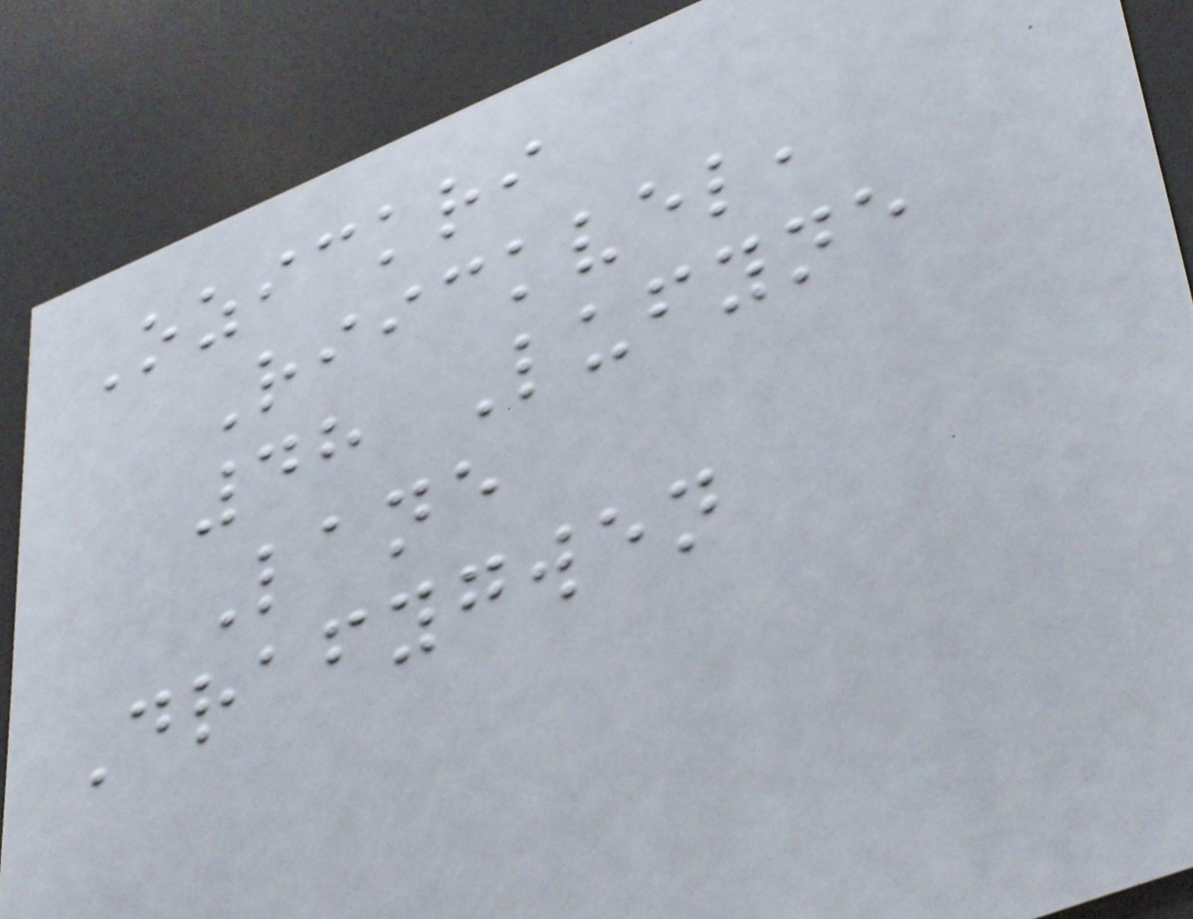Ozickri
Riickvel,
48 Lufyne
Lane
Drafygwen
